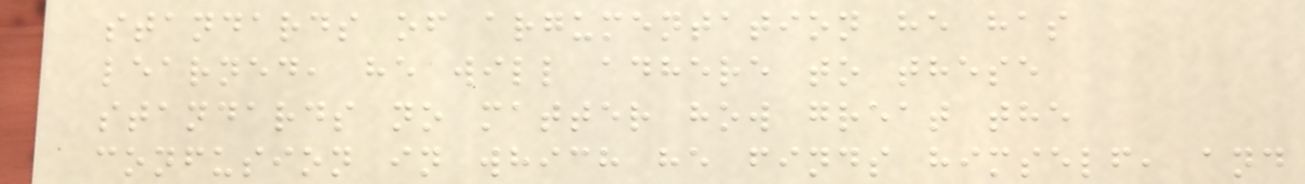standards of argumentation he has
learned, he will adhere to these
standards no matter how great the
confusion in which he finds himself, and
